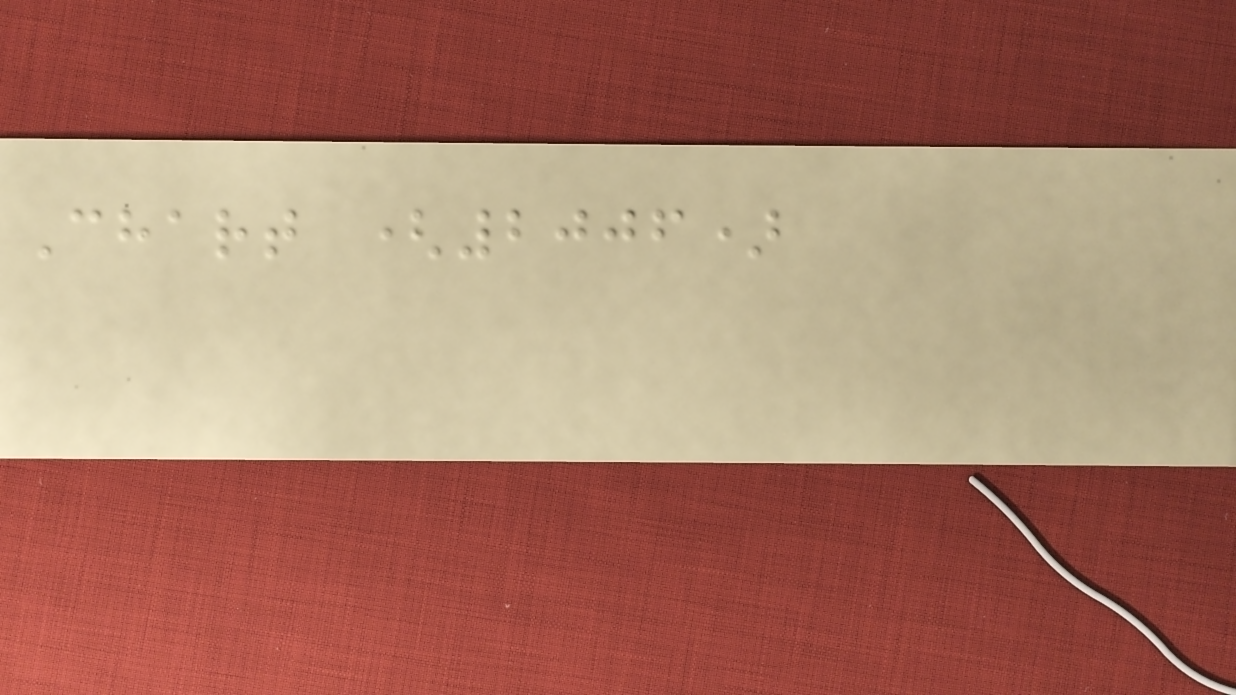Chart (2006)
